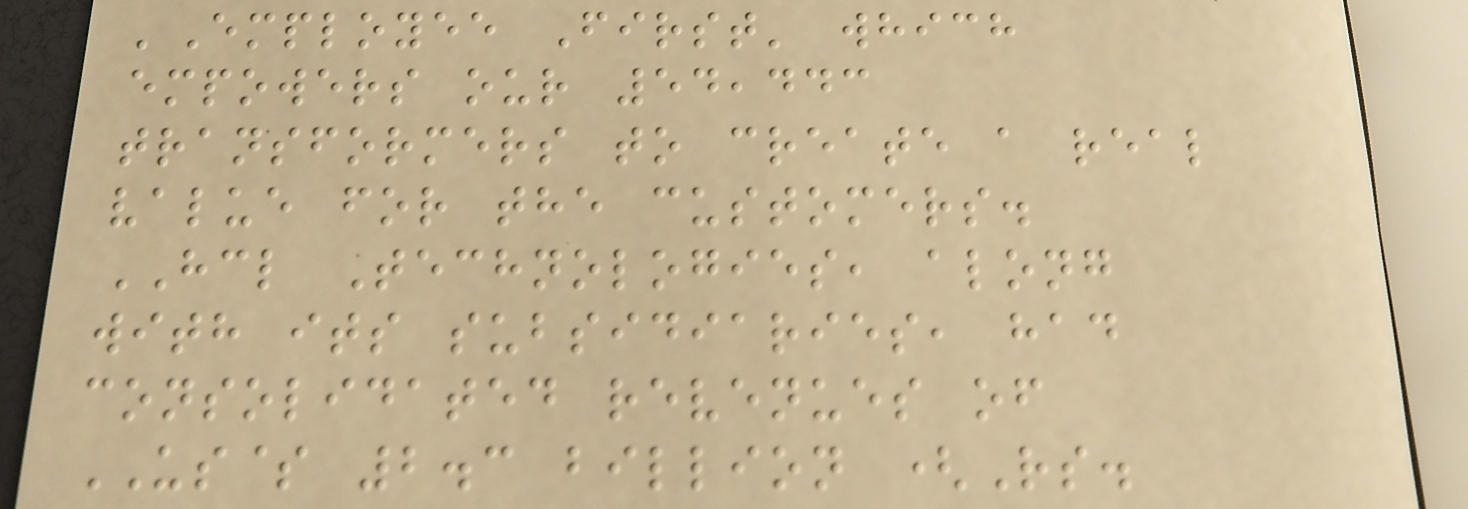'Employee First' which
empowers our 54,443
transformers to create a real
value for the customers.
HCL Technologies, along
with its subsidiaries, had
consolidated revenues of
US$ 2.3 billion (Rs.
